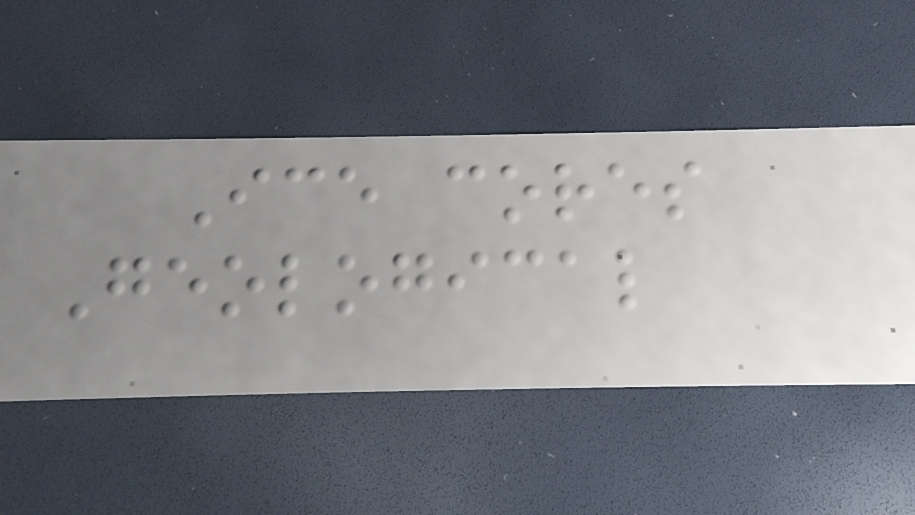Ice cores
Geological
